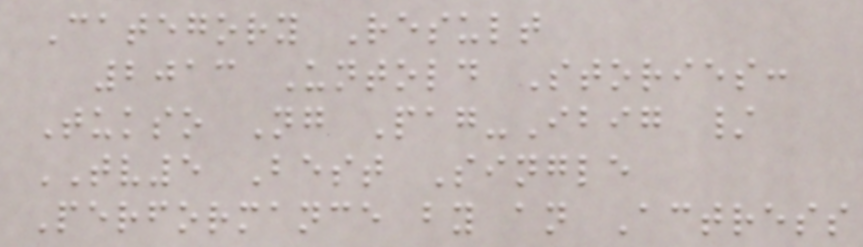Category Result
2013 Untold Stories:
Tukso Ng Pag-Ibig /
TV5 Best Single
Performance by an Actress
